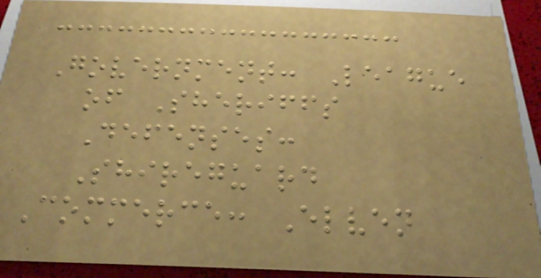Government: League
of Sheriffs
Defenses:
Shireguard
Commerce: Elven
